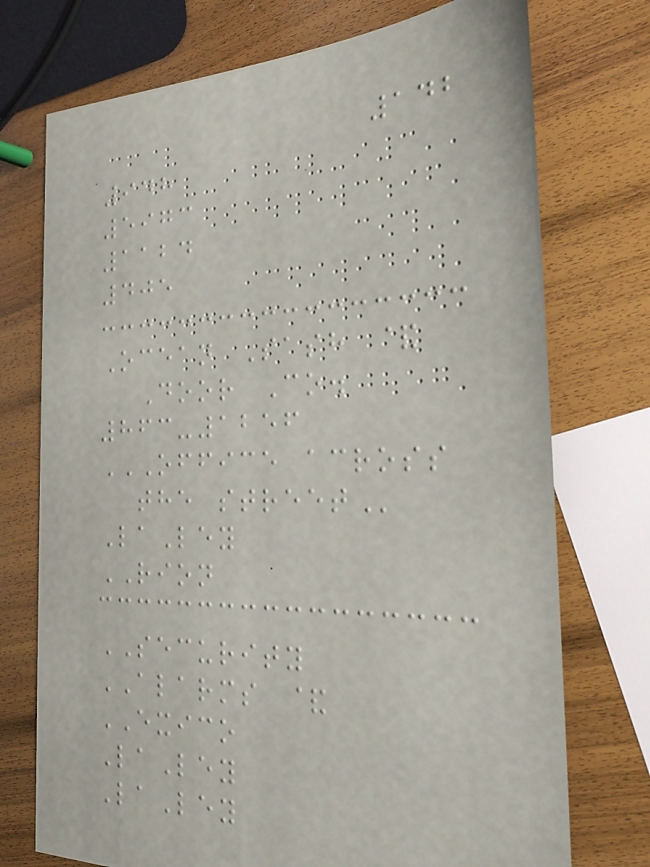142
948
5973
1124
405
Ocean Sash &
Door Co.
863-1256
OFFICE ACROSS
THE STREET
LaLey
RION
SECURITY
ALARMS &
EXICO
LaLey
LaLey
